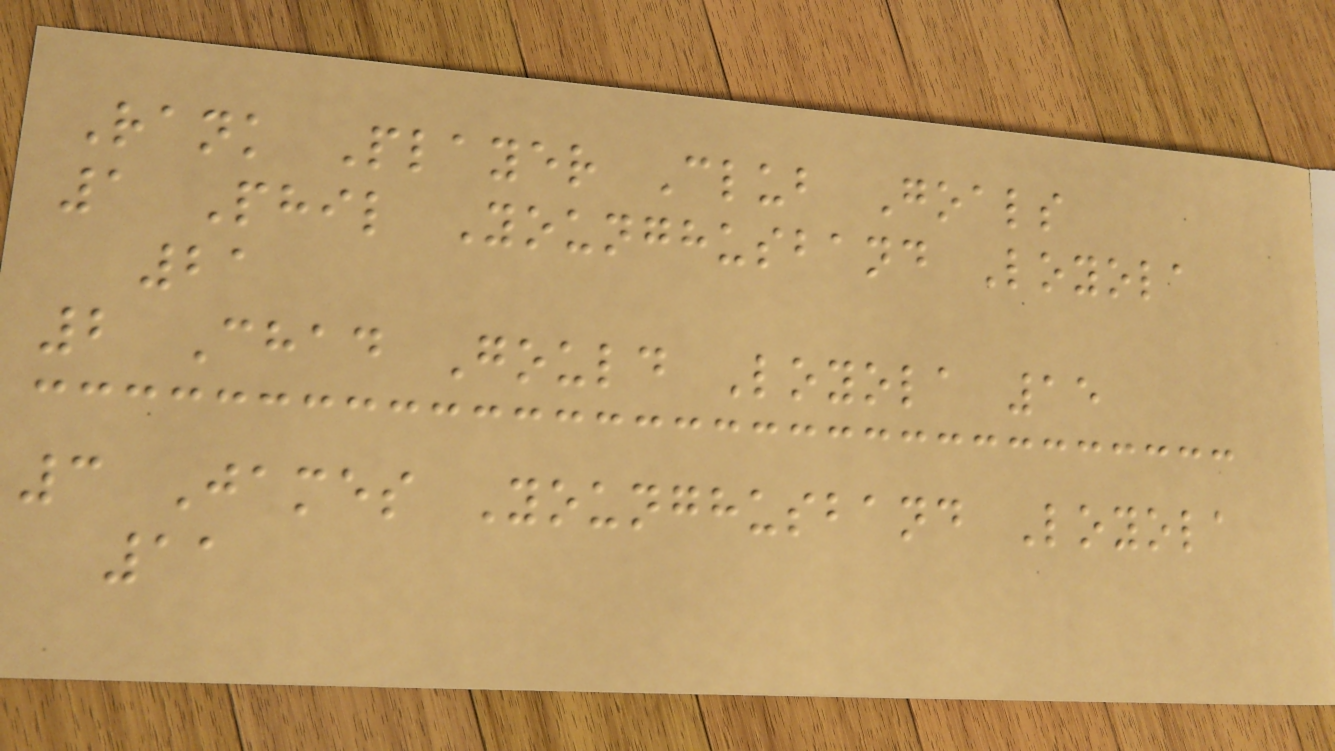Rank Player Club Goals
1 Phil Younghusband Loyola
21
2 Chad Gould Loyola 15
3 James Younghusband Loyola
11
